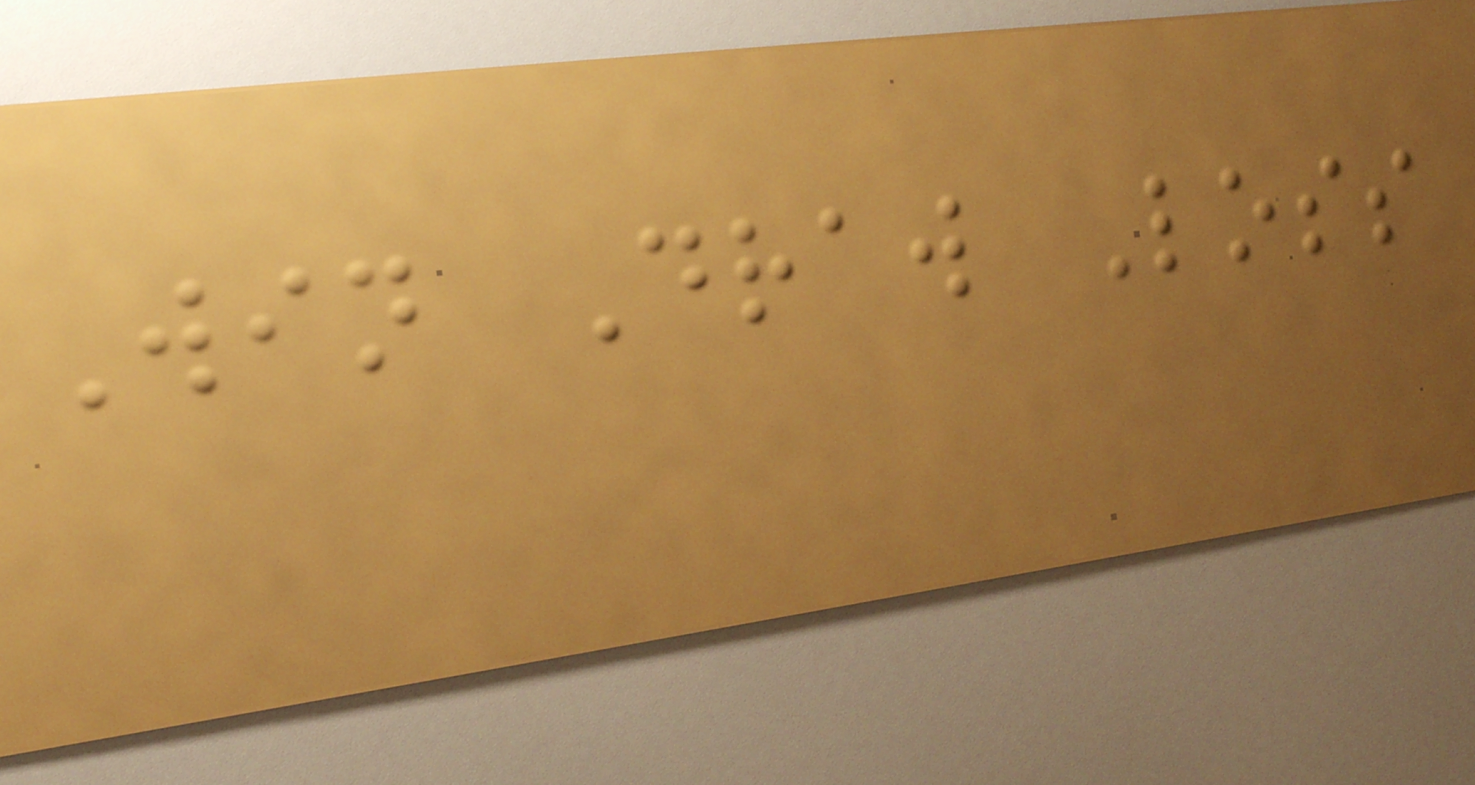Win Draw Loss
